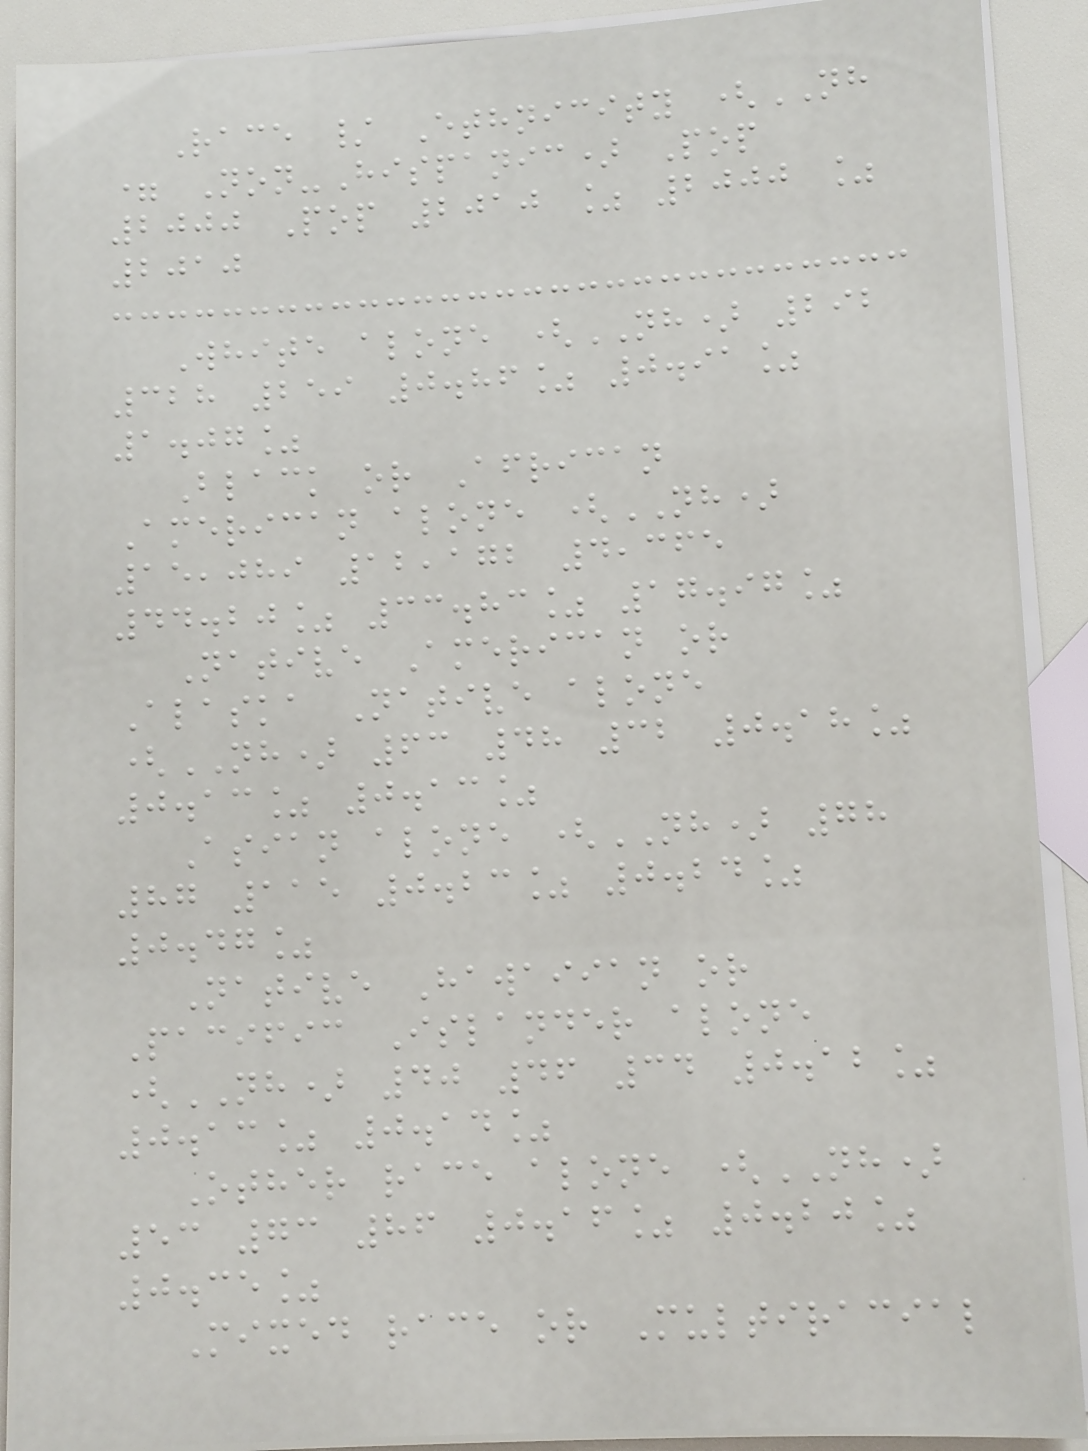Race / Ethnicity (NH
= Non-Hispanic) Pop
2000 Pop 2010 % 2000 %
2010
White alone (NH) 292
328 259 0.86% 0.91%
1.07%
Black or African
American alone (NH)
15,089 12,172 4,365
44.20% 33.83% 17.97%
Native American or
Alaska Native alone
(NH) 63 48 32 0.18%
0.13% 0.13%
Asian alone (NH) 78
87 115 0.23% 0.24%
0.47%
Native Hawaiian or
Pacific Islander alone
(NH) 40 46 34 0.12%
0.13% 0.14%
Other race alone (NH)
53 73 86 0.16% 0.20%
0.35%
Mixed race or Multiracial
